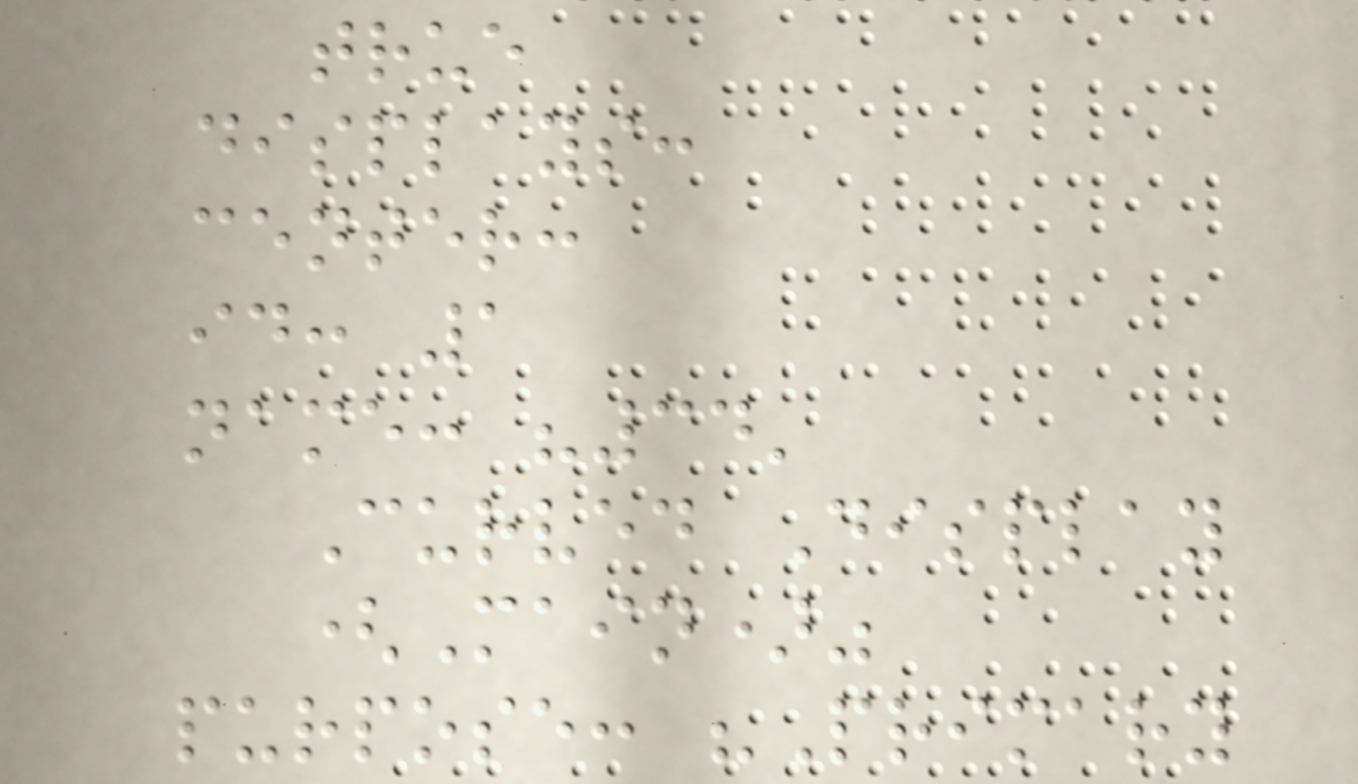true
displays:
center:
id: 1
name: "34'
Curved Display
(Main)"
purpose: "Primary
